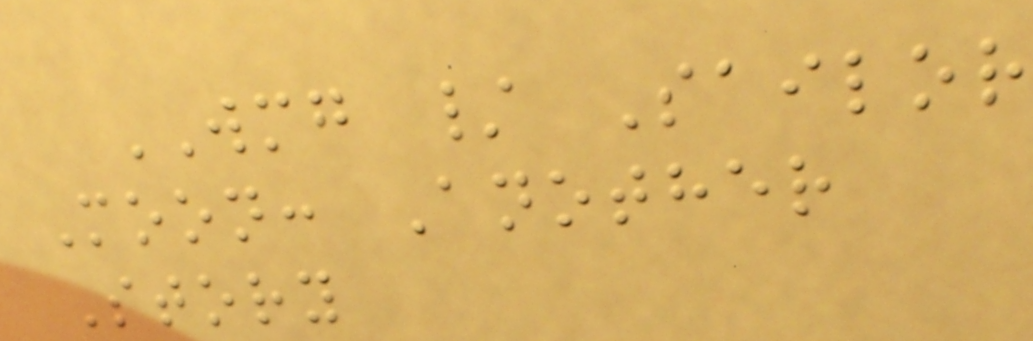WMG / Sailor
Moon: Another
Story
